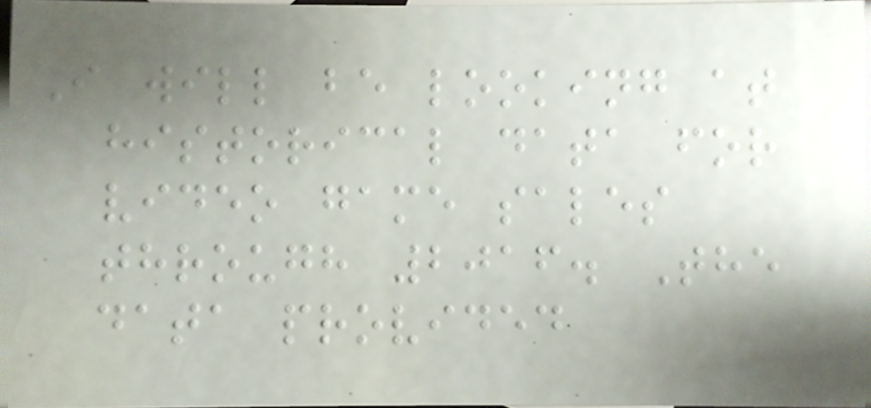I will be looking at
historical data for
video game sales
through 2016. The
data provided
